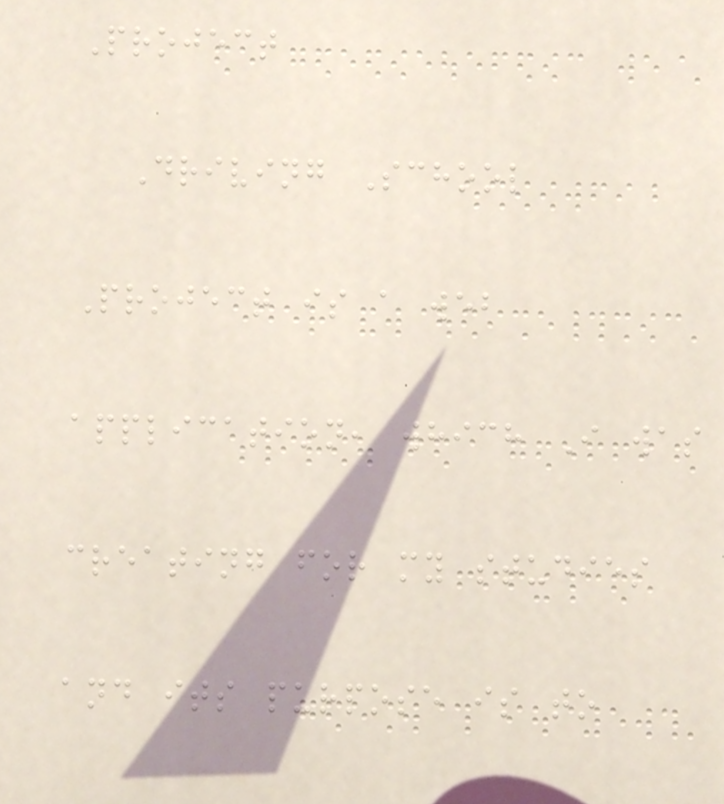Project
Driving School
Project is a web
application, which I was
creating for my studies
and its purpose is to
